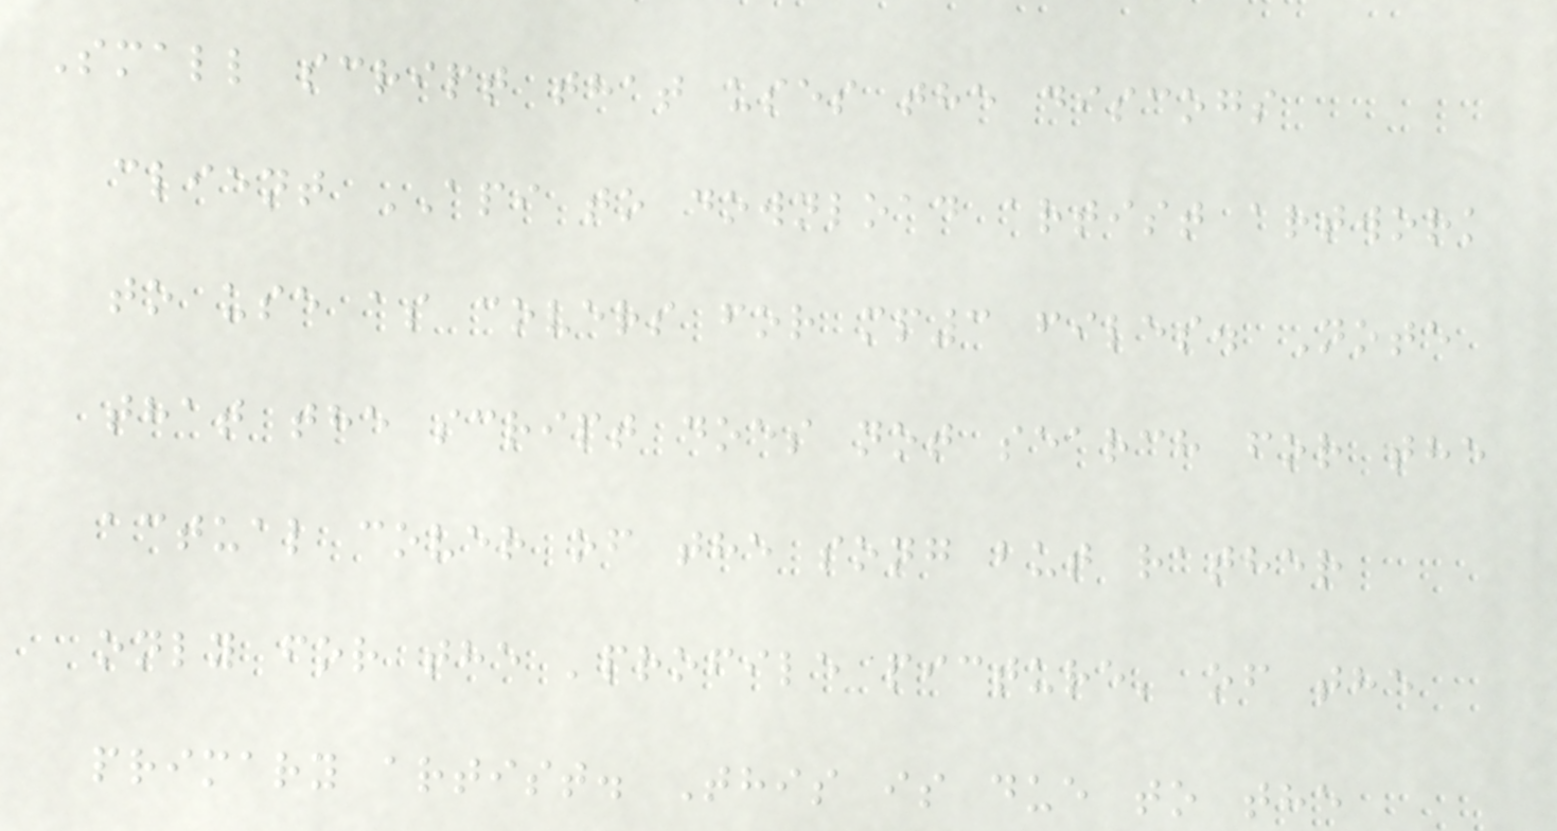Small script that uses the discogs
client API to download artist artwork
to use as covers for mp3 files. Note
that the script does not search for the
actual cover of the song but rather
only for the 'profile picture' of the
primary artist. This is due to the
